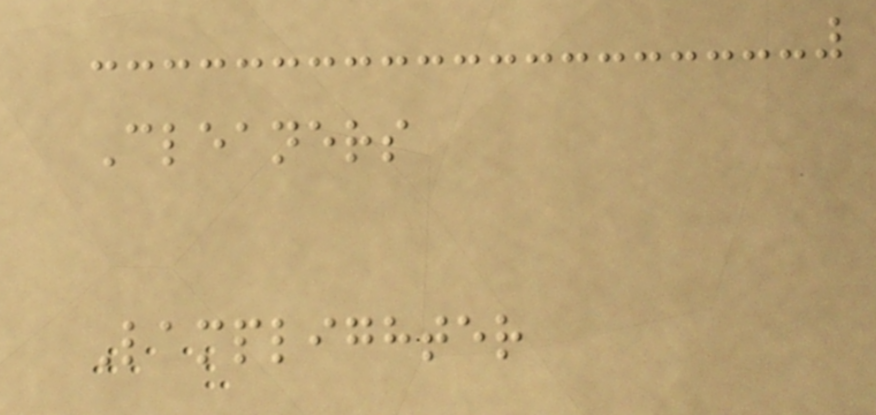Cleaners
Lamplighter
